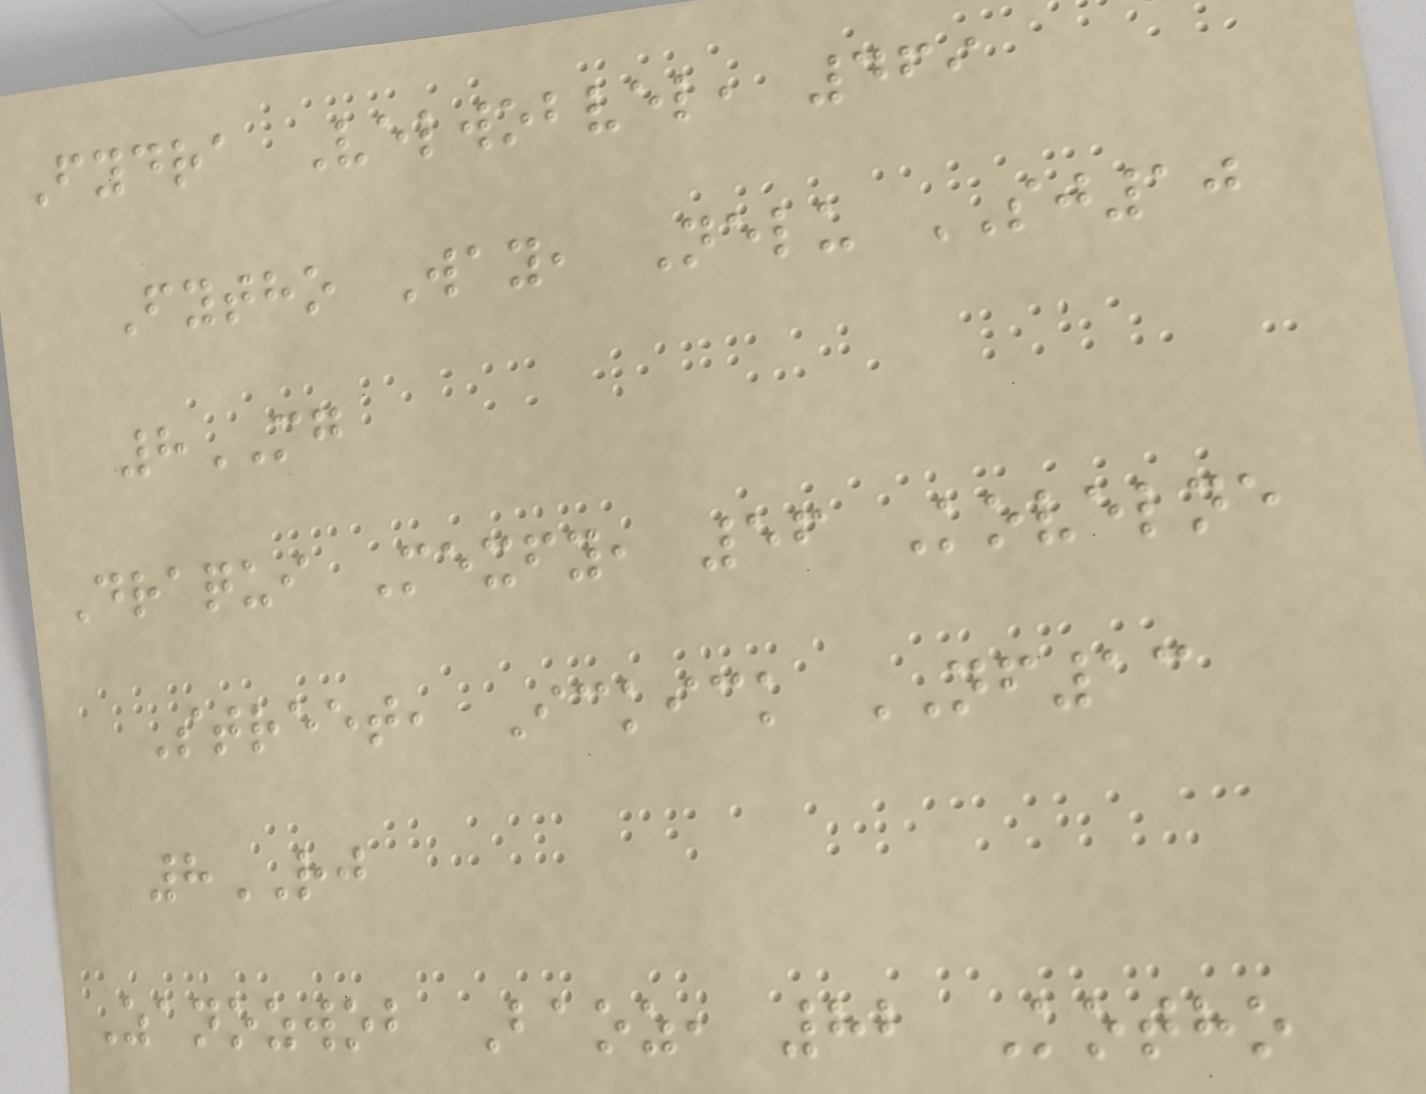Fydra Velwobvel, 469
Fytho Way, Nelu SJ10
8MG
Draqui Mexfy, 56 Kovelne
Street, Ickick NF13
8RJ
Zanozwob Baoz, 82 Kotho
